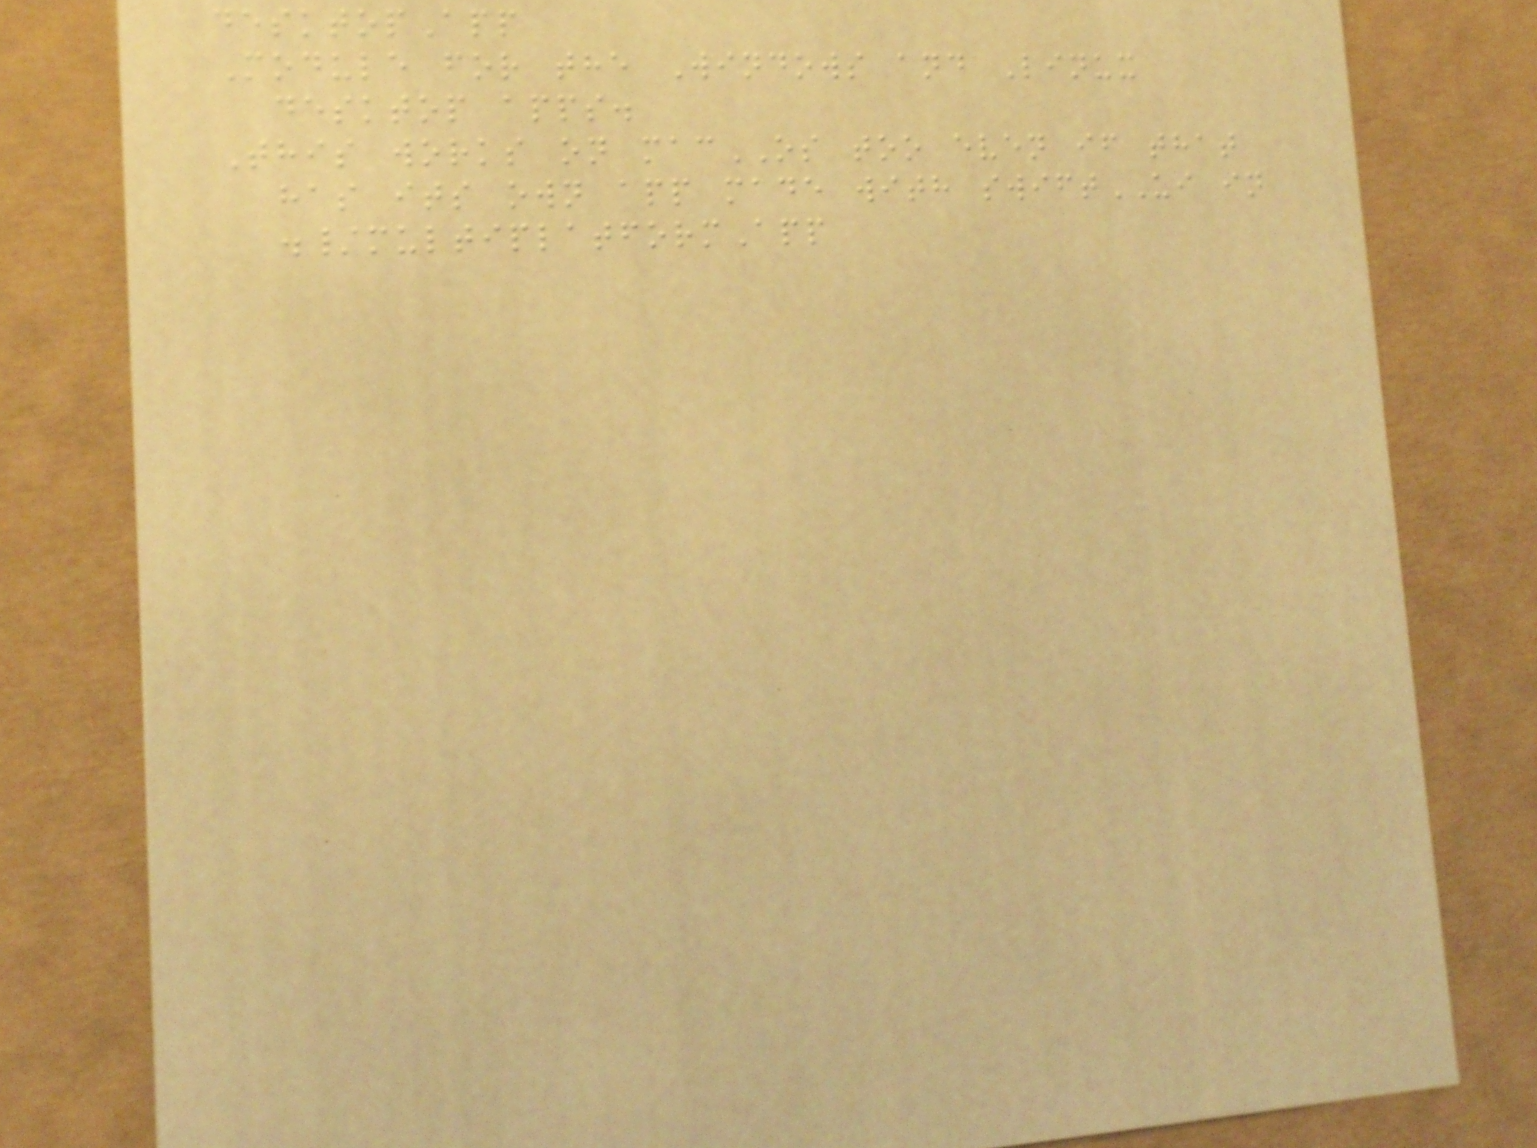desktopApp
Module for the Windows and Linux
desktop apps.
This works on macOS too even if that
has its own app made with swiftUI in
./multiplatformApp
